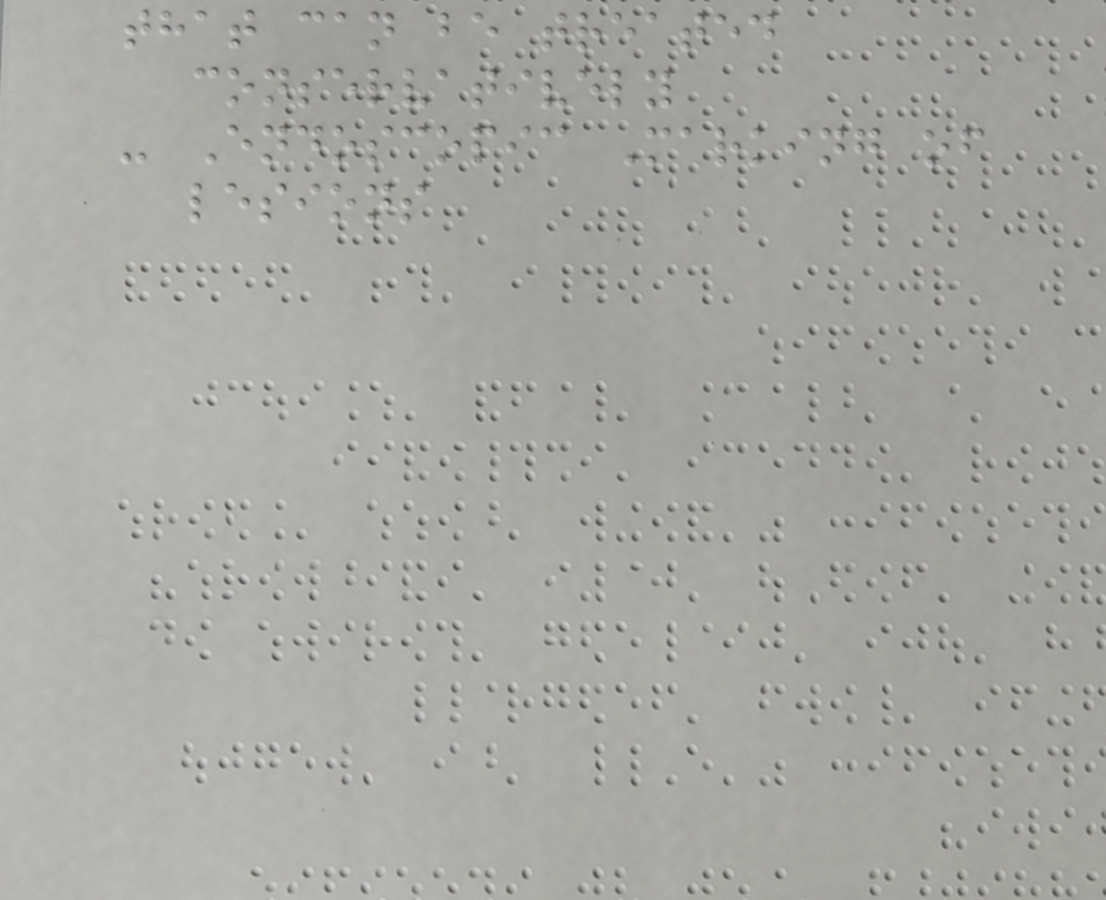that can be treated
conservatively
- Endoscopic Marking of
lesions
